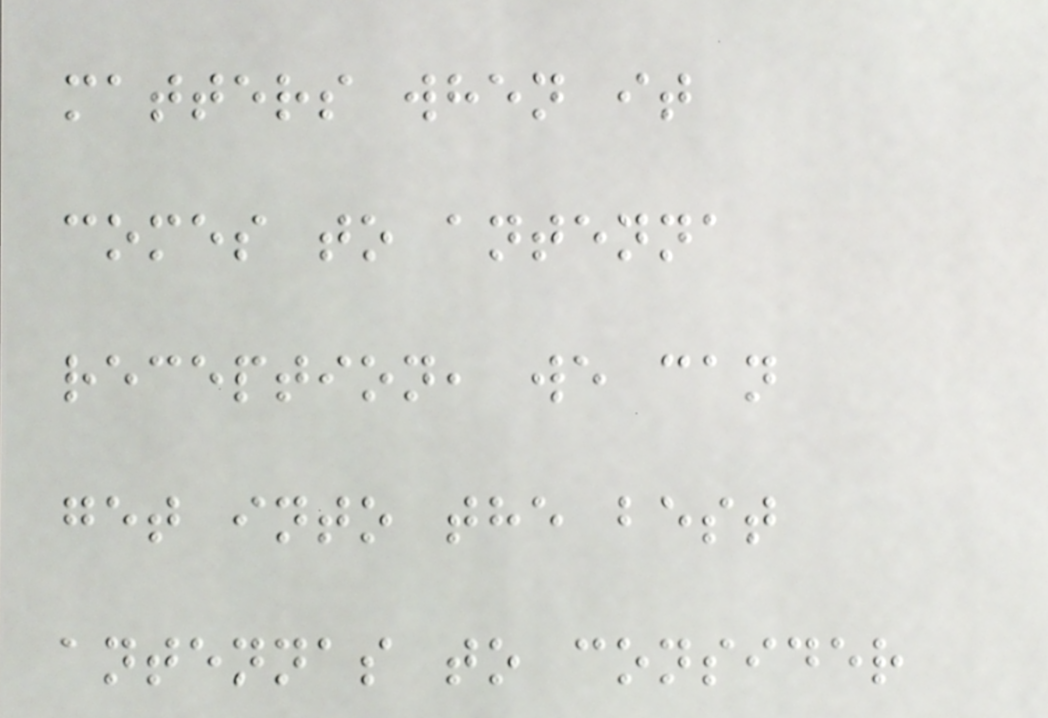matters when it
comes to antenna
reception, we can
get into the best
antennas to consider
